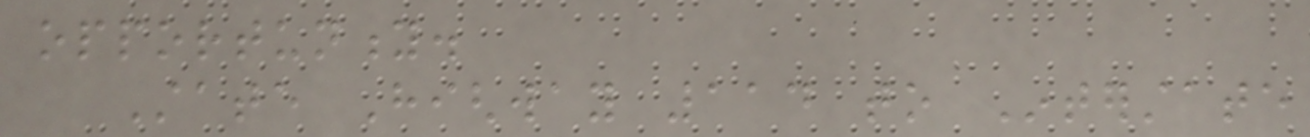opportunity.
State Highway 114 to Interstate
